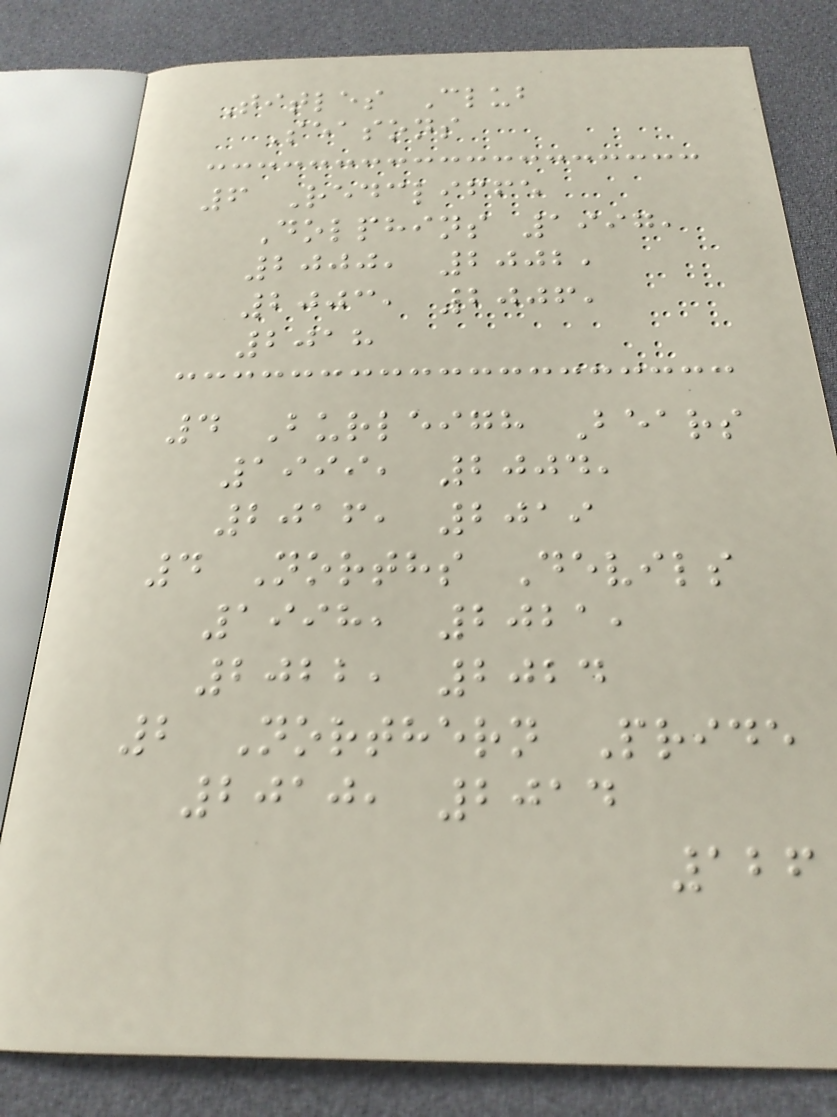Titles Club
Seasons
6 Redcliffe
Dolphins 1997,
2000, 2002,
2003, 2006,
2018
4 Burleigh Bears
1999, 2004,
2016, 2019
4 Norths Devils
1998, 2021,
2022, 2024
2 Northern Pride
2010, 2014
126
